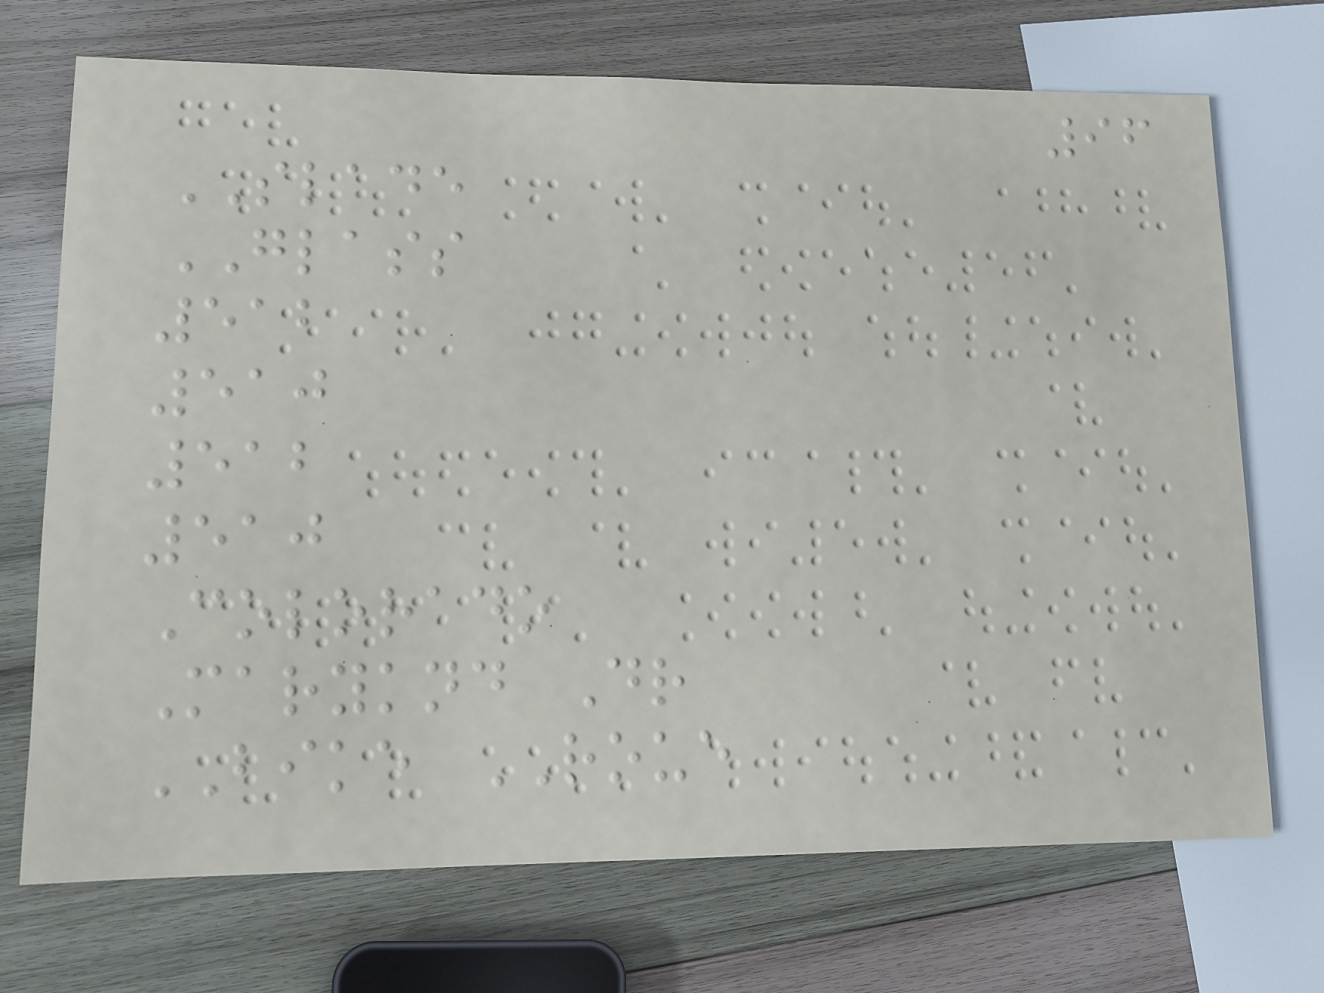96
SLADE
GLASS
512
510
512
510
Colorado
Maryknd Dr
BIKE ROUE
